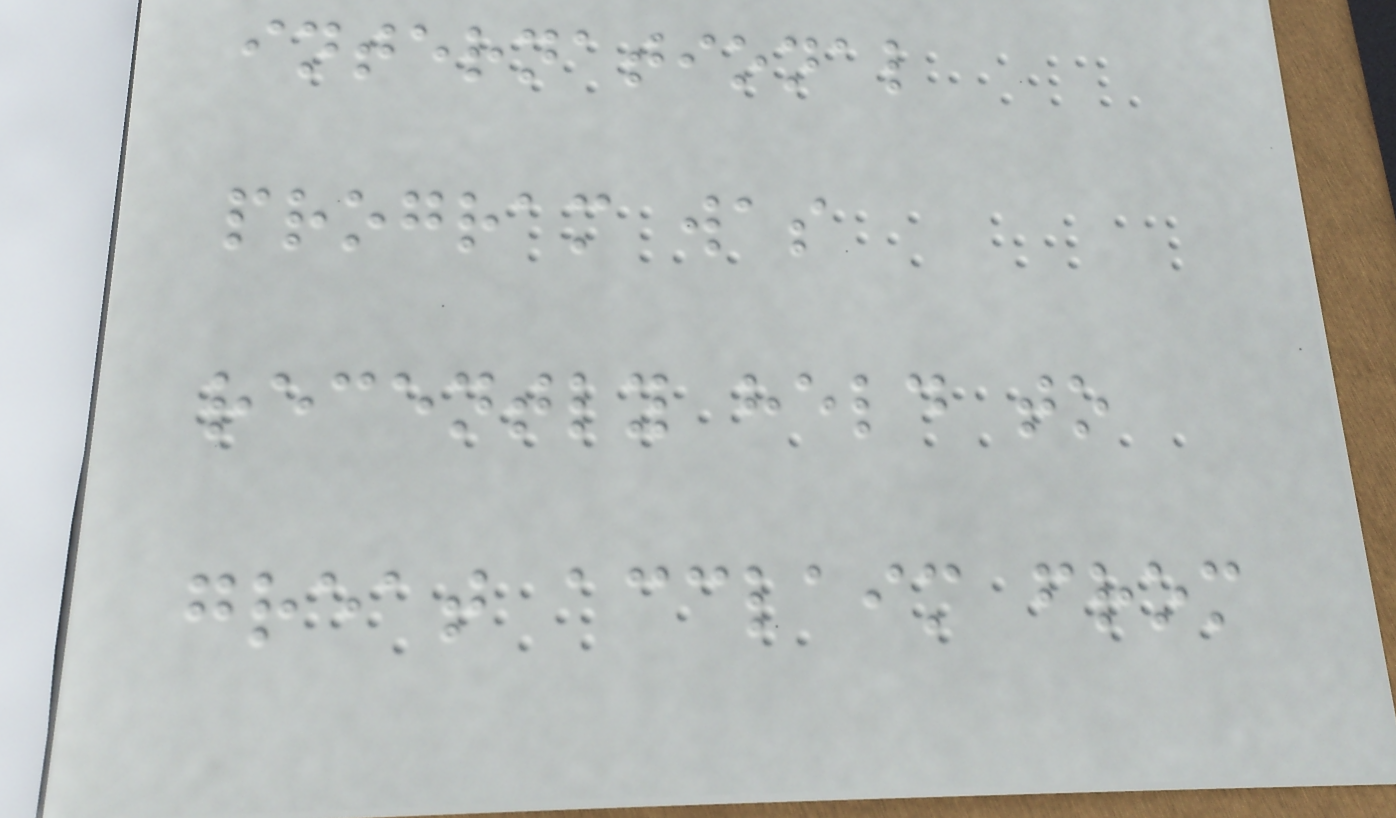international
program was
recently held to
great acclaim from
